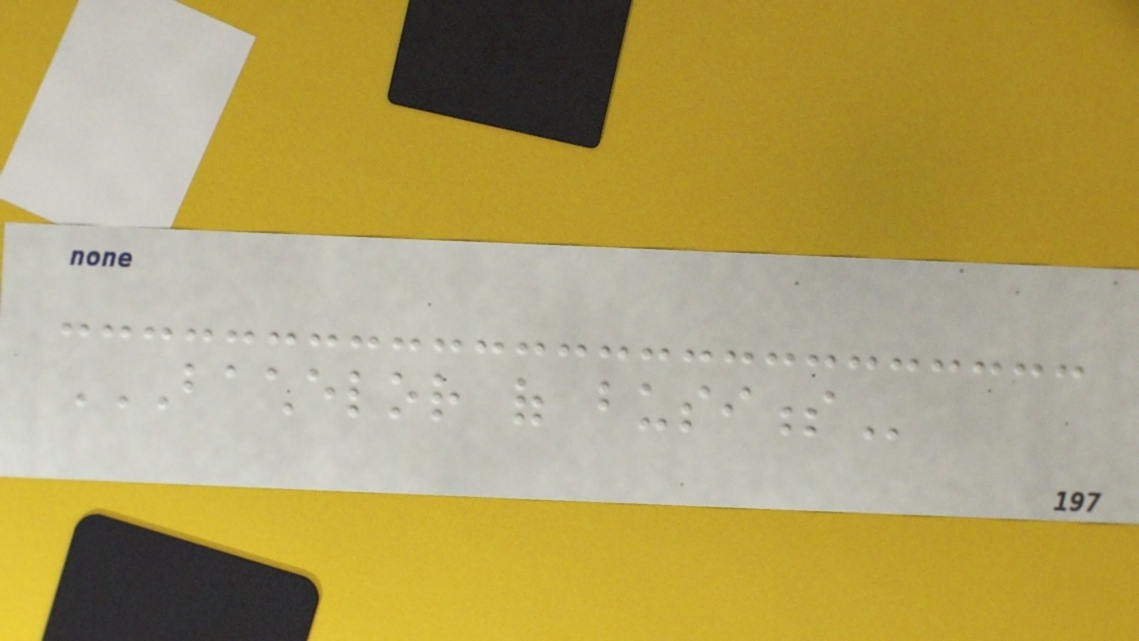BACHELOR OF BUSINESS
